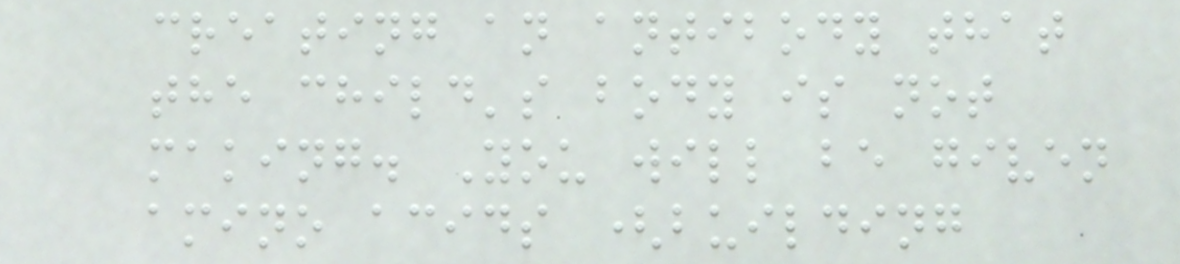creating an antibody that
the child's body is not
making. You will be given
amino acids (building
